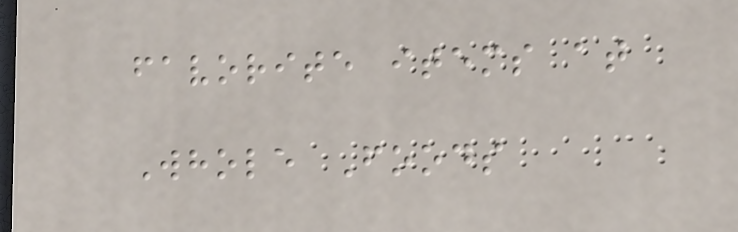favorite items at
Whole Foods
